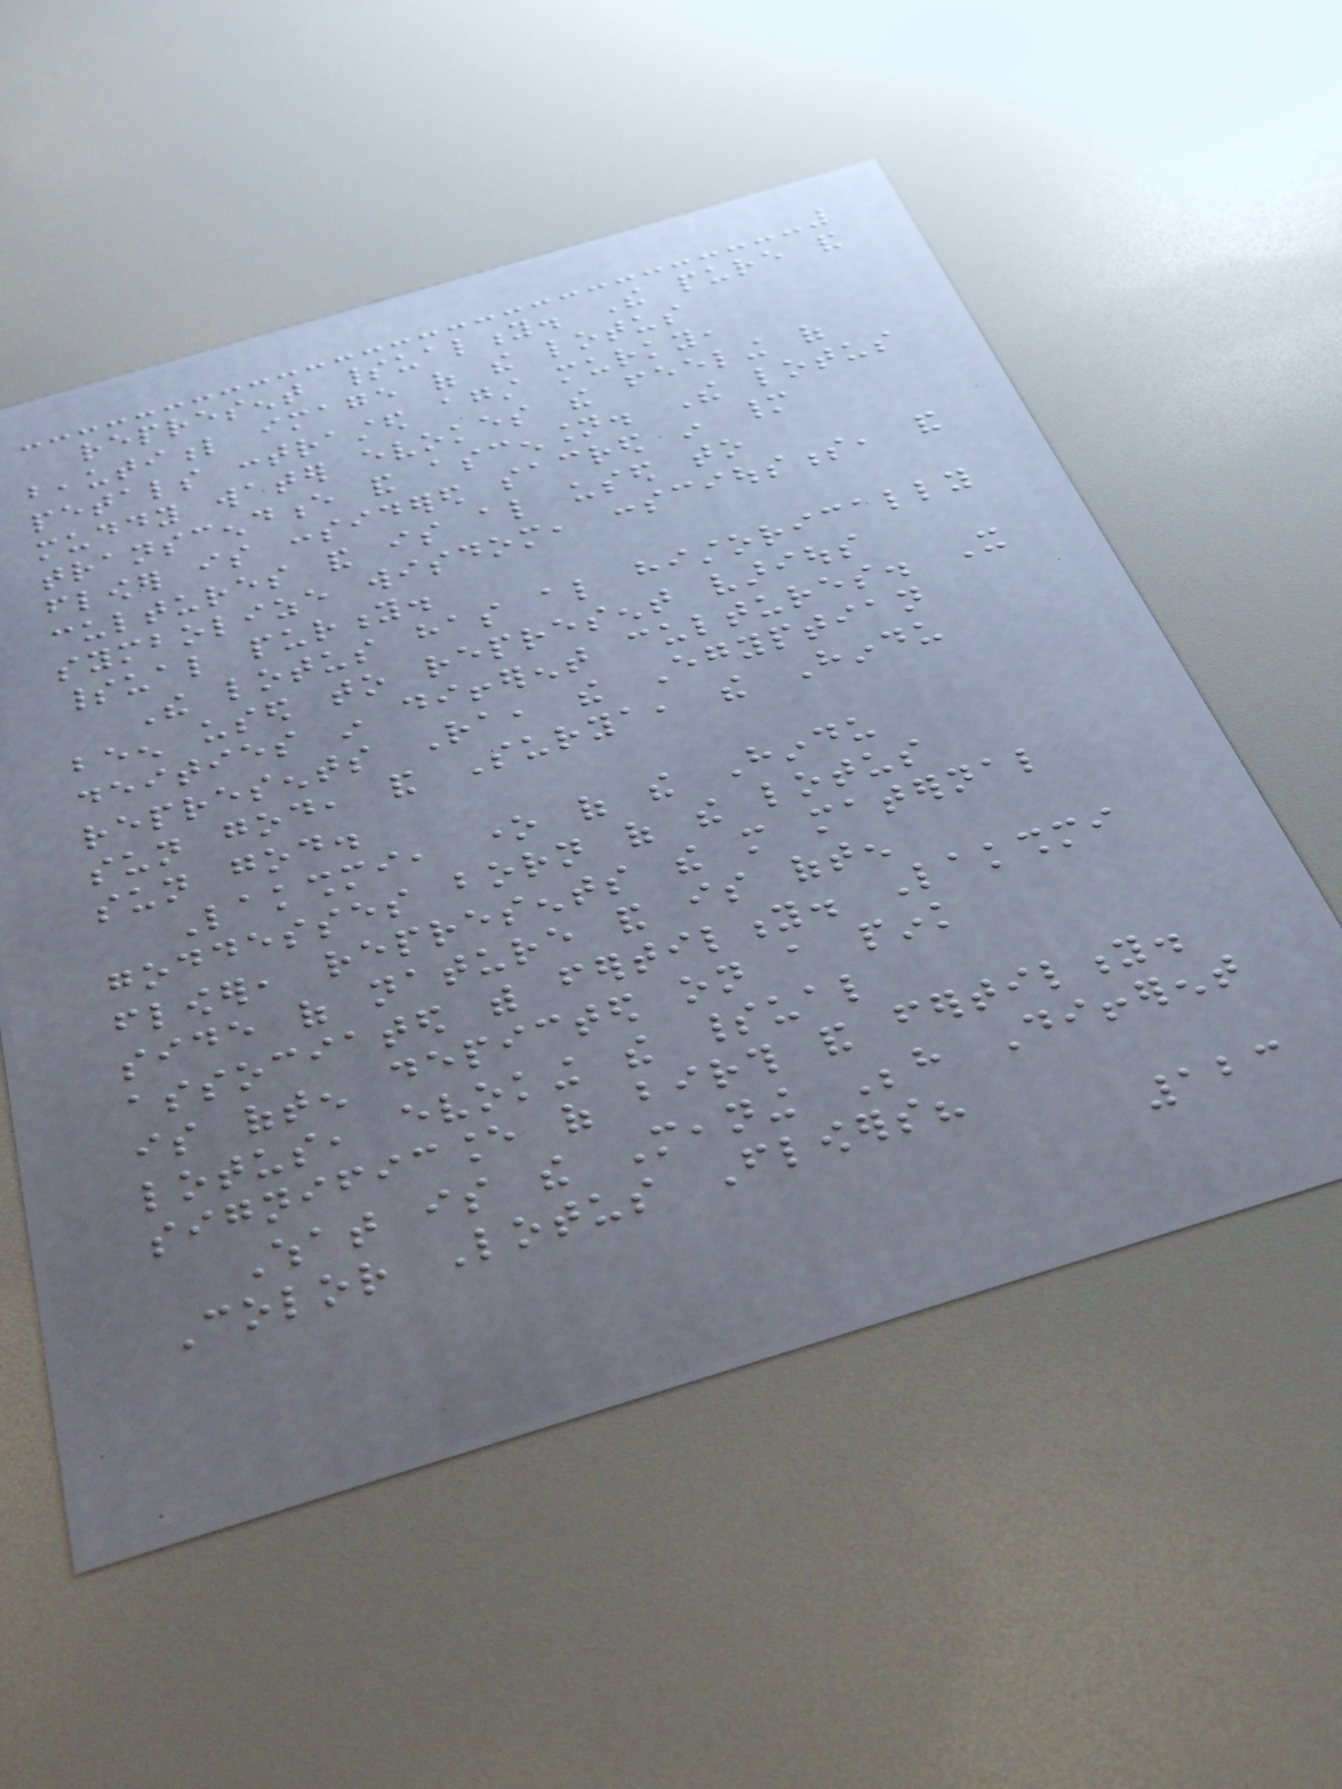represent spirituality. The pure and
beautiful image of the lotus
petals contrasted against murky,
muddy water evokes the feeling of
transcendence and ascension. The lotus
flower is considered sacred in many
cultures and is also used to
symbolize wisdom, consciousness, and
spiritual purity.
The lotus has also historically
been used to represent various
deities in different cultures. It
represents Ra, the Egyptian
sun god, and Surya, the Hindu
sun god.
Lakshmi, one of the Hindu
goddesses born of the lotus
flower, represents the more maternal
side of nature and is often
associated with fertility. Lakshmi
is often depicted on a pink
lotus, evoking the spiritual
significance of birth and fertility.
What is the Meaning Behind Different
Color Lotus Flowers?
123
